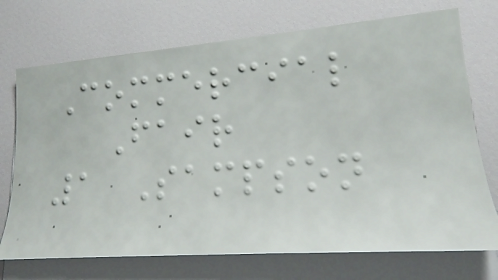Commercial
Fair
1 Sampson
